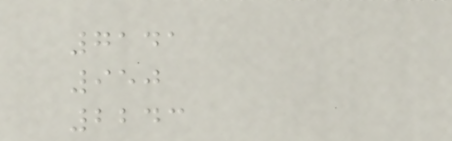7141
950
2243
